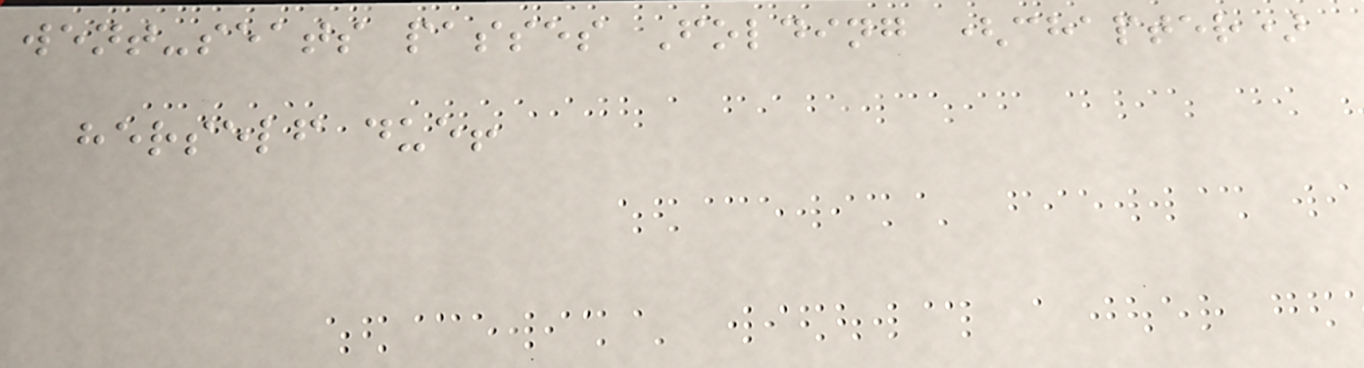went-seats passes Folding (chapter)
herself due!
